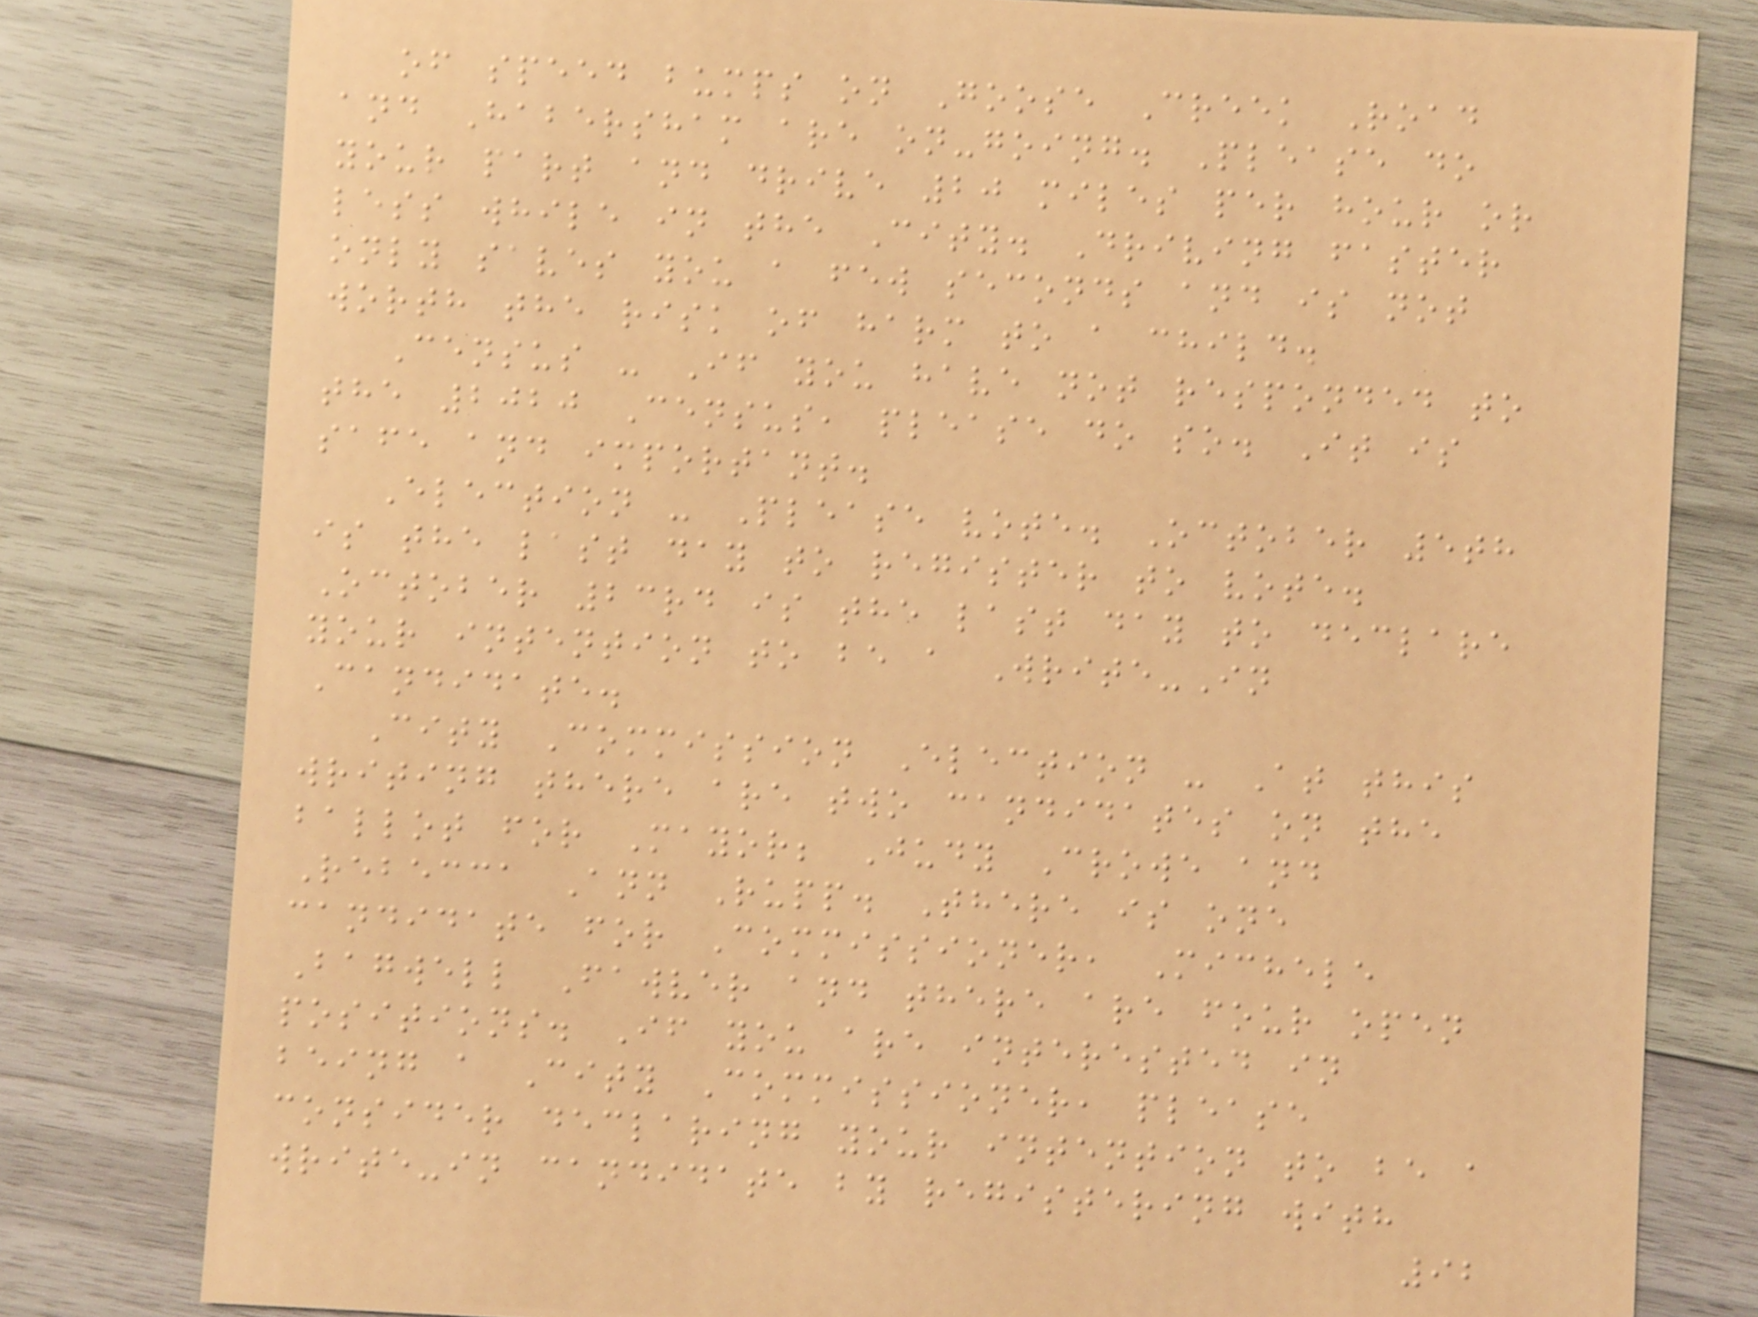of speed bumps on Goose Creek Road
and Habersham are on-going. Please do
your part and drive 20 miles per hour or
less while in the City. Driving faster
only saves you a few seconds and is not
worth the risk of harm to a child.
Census - If you have not responded to
the 2020 Census, please do so. It is
safe and important.
Election - Please vote. October 5th
is the last day to register to vote.
October 23rd is the last day to declare
your intention to be a Write-In
Candidate.
City Commission Election - At this
writing there are two candidates on the
ballot for Mayor; Judy Crowe and
Rebecca Ann Rupp. There is one
candidate for Commissioner, Michele
Bagwell Fawver and there are four open
positions. If you are interested in
being a City Commissioner, please
consider declaring your intention to be a
write-in candidate by registering with
92
